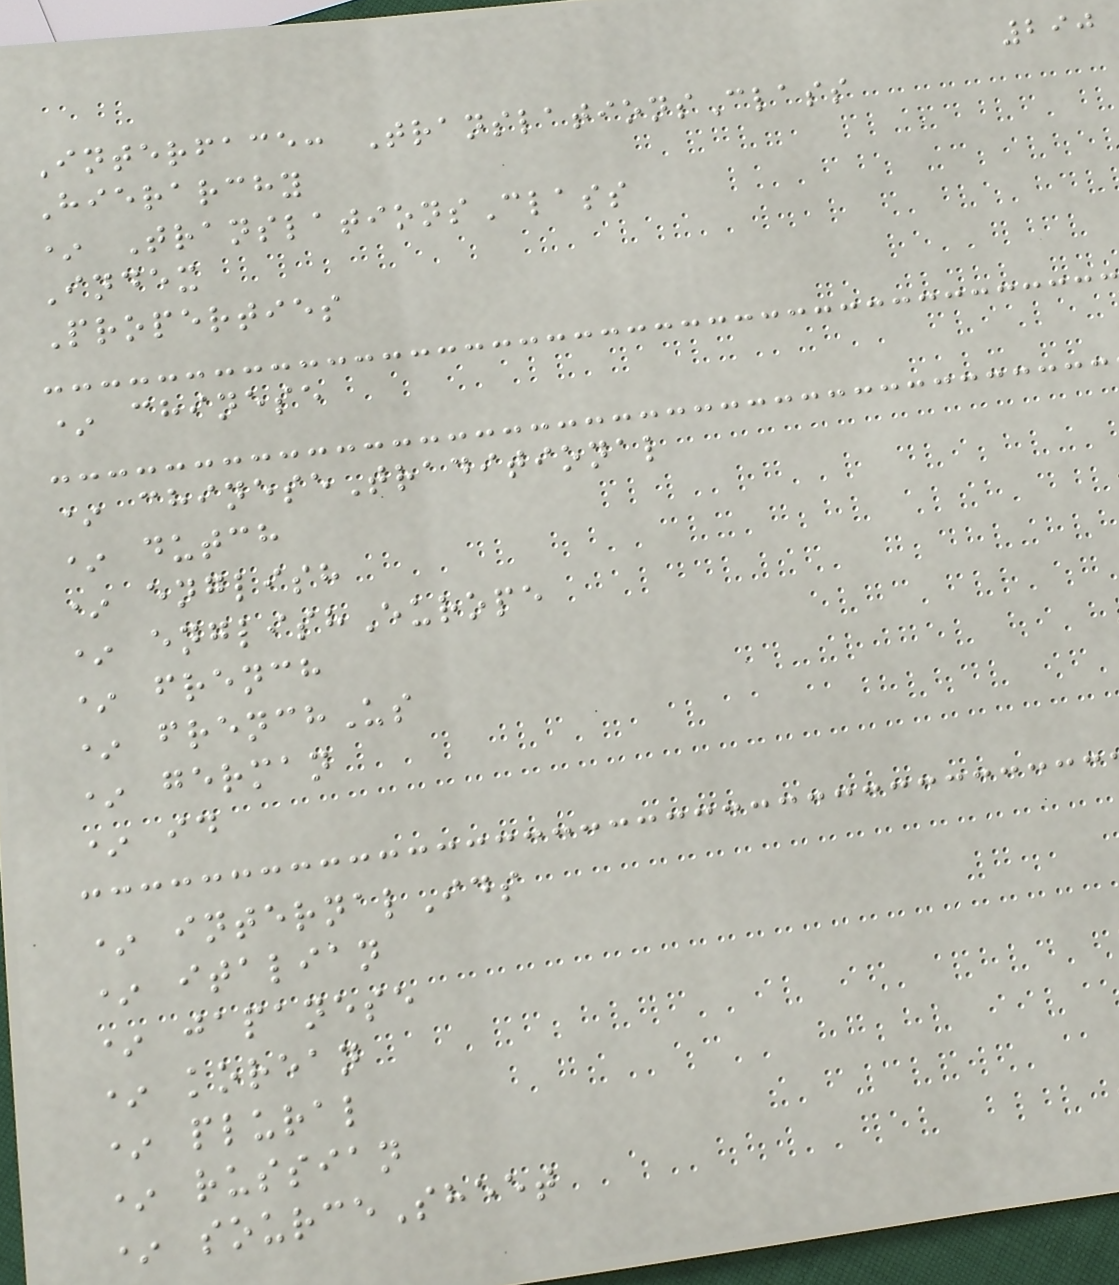290
Interface: TranslationsClass
Hierarchy
* TranslationsClass
Index
Properties
* chinese
* chineseTraditional
* dutch
* english
* englishEurope
* french
* frenchUs
* german
* id
* internalIds
* italian
* japanese
* korean
* plural
* russian
* sourceSheet
